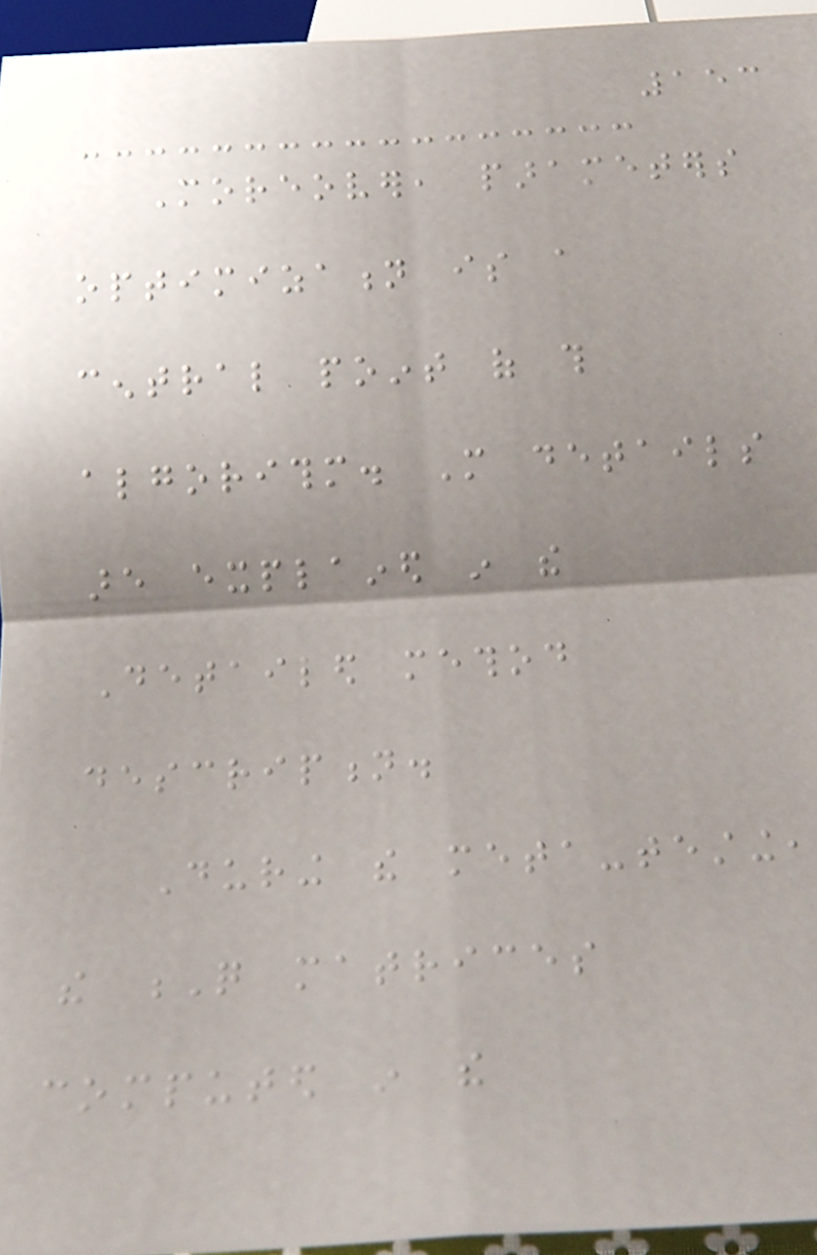153
Moreover, parameters
optimization is a
central point of this
algorithm. More details
are explained in the
Detailed method
description.
During the meta-testing,
the Q matrices
computed in the
